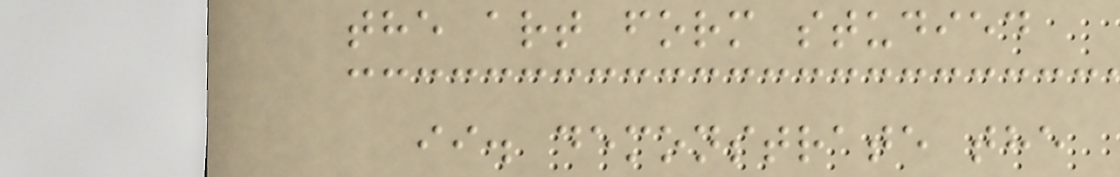the art form studied
ii. demonstrate the
